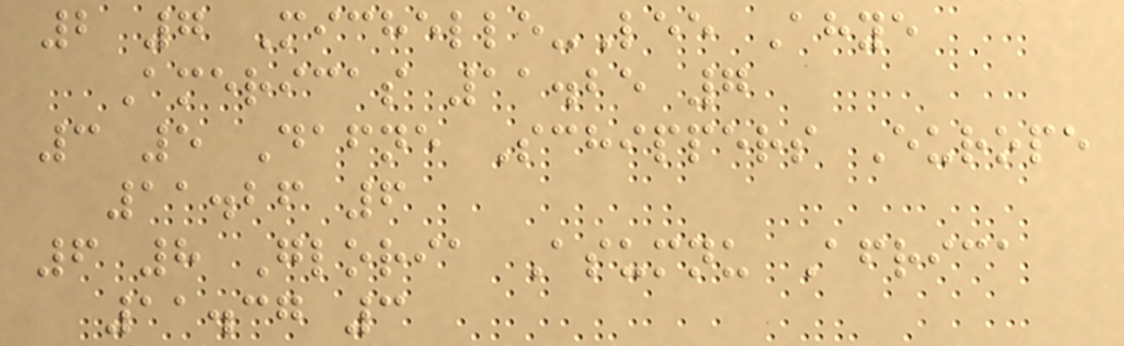2 7 Michelle-Lee Ahye
Americas 11.25 7
3 5 Dafne Schippers Europe
11.26 6
6 8 Gloria Asumnu Africa
11.37 3
